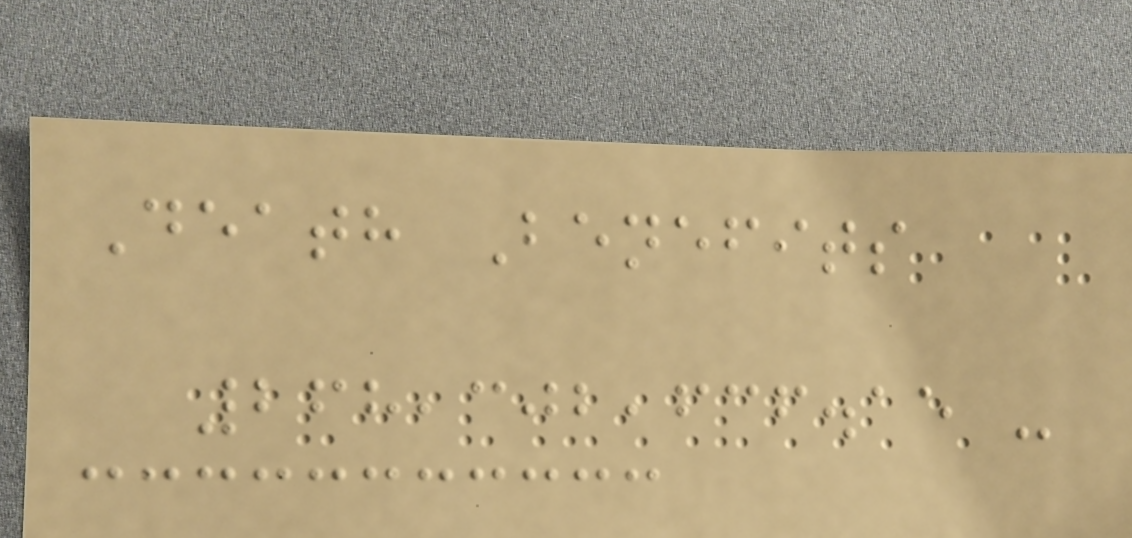Death Benefits
268,302,636.15 -
